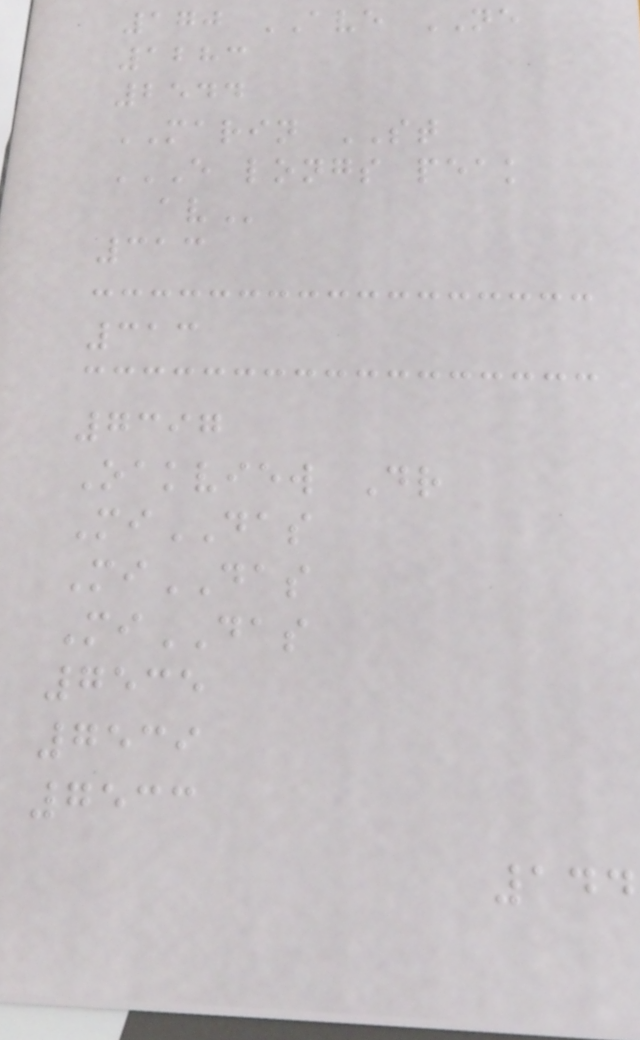170 AVE NE
1283
2544
MARIN ST
E LONGS PEAK
AV
313
313
7397
Oakview Dr
MiDAS
MiDAS
MiDAS
7535
7539
7533
144
